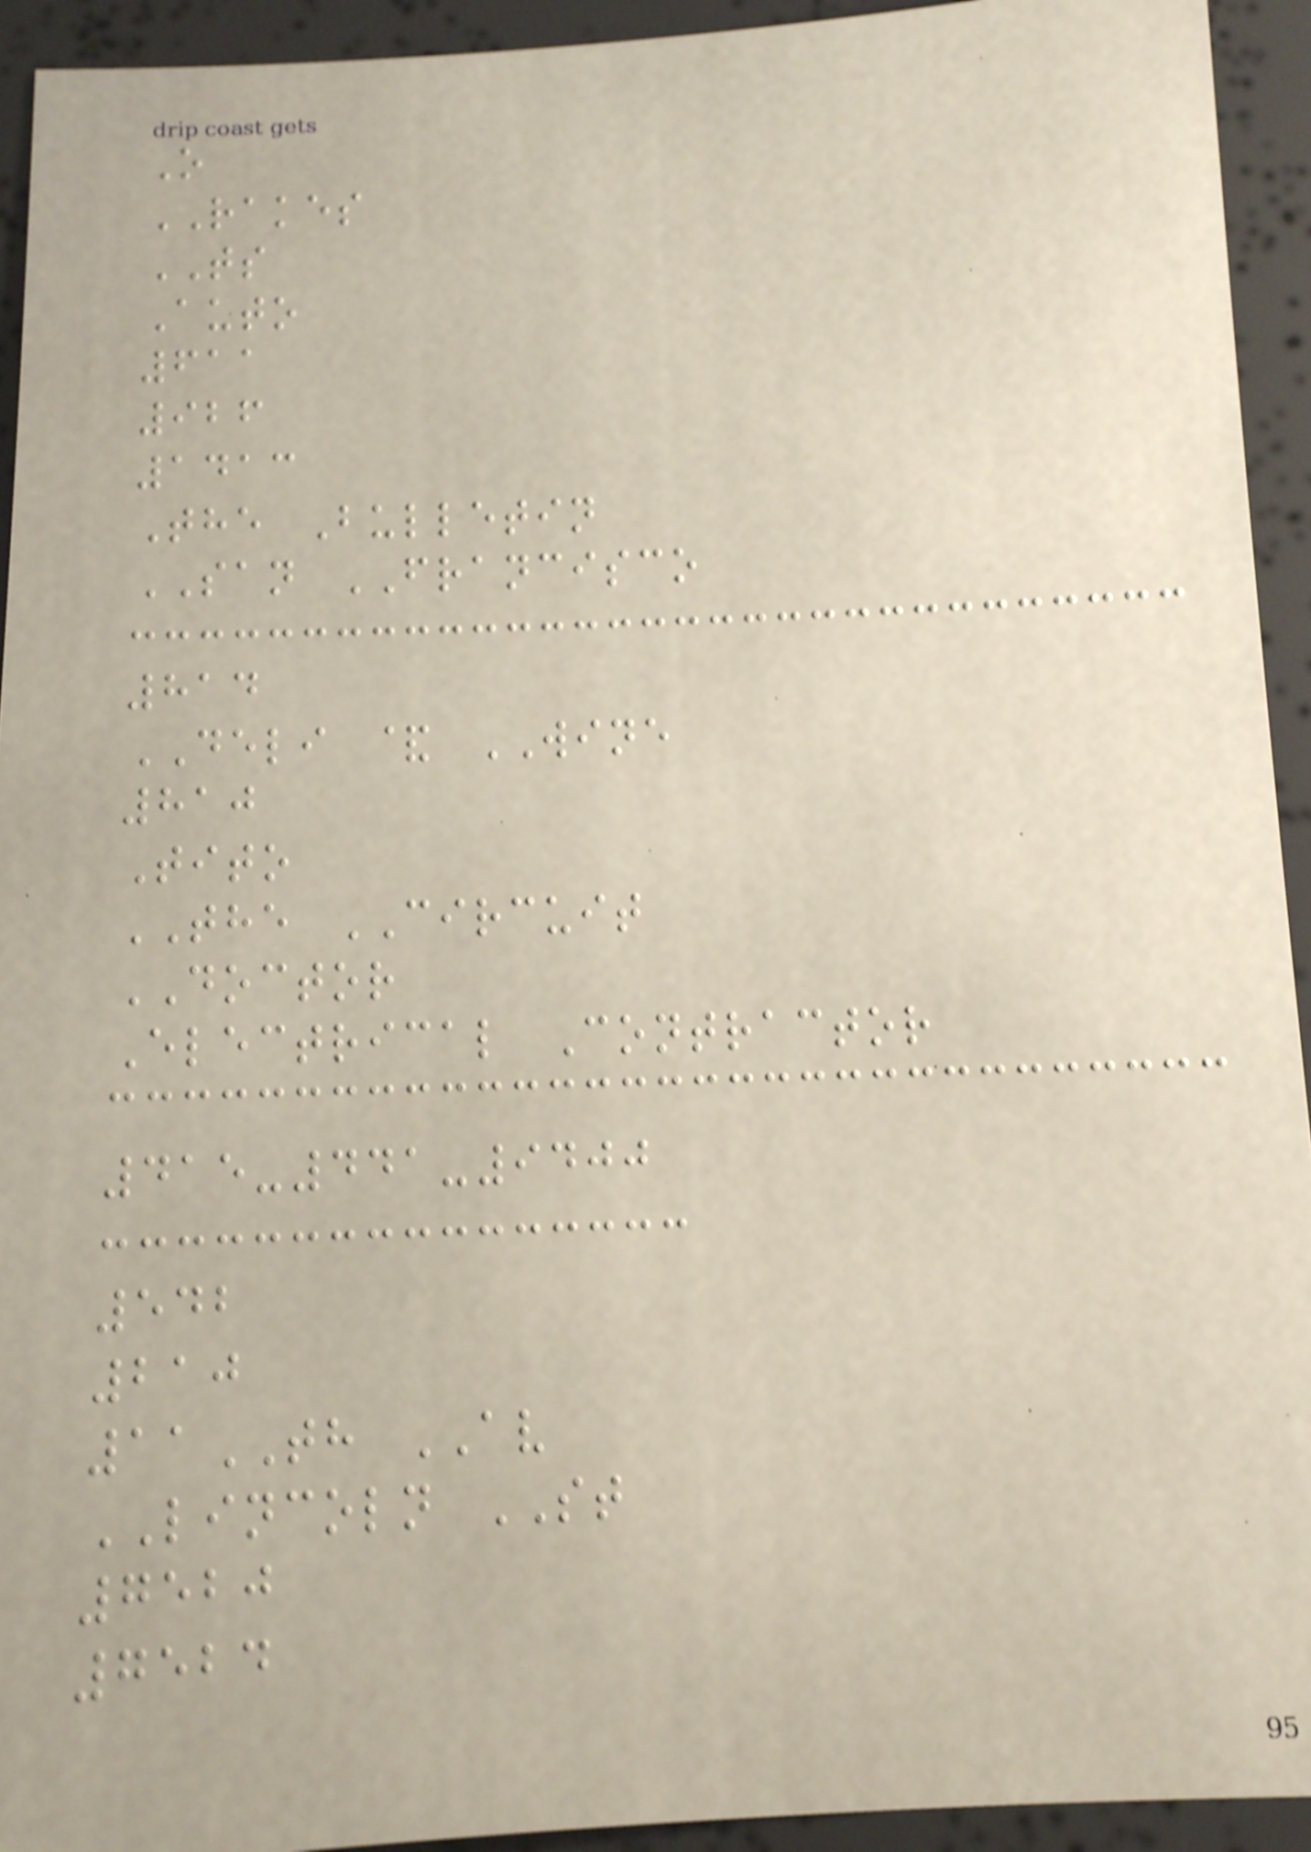O
RAKES
TS
Auto
611
926
1413
The Bulletin
SAN FRANCISCO
814
DELI & WINE
810
Tito
THE CIRCUIT
DOCTOR
Electrical Contractor
415-441-9400
542
210
11TH AV
LINCOLN ST
7520
7524
